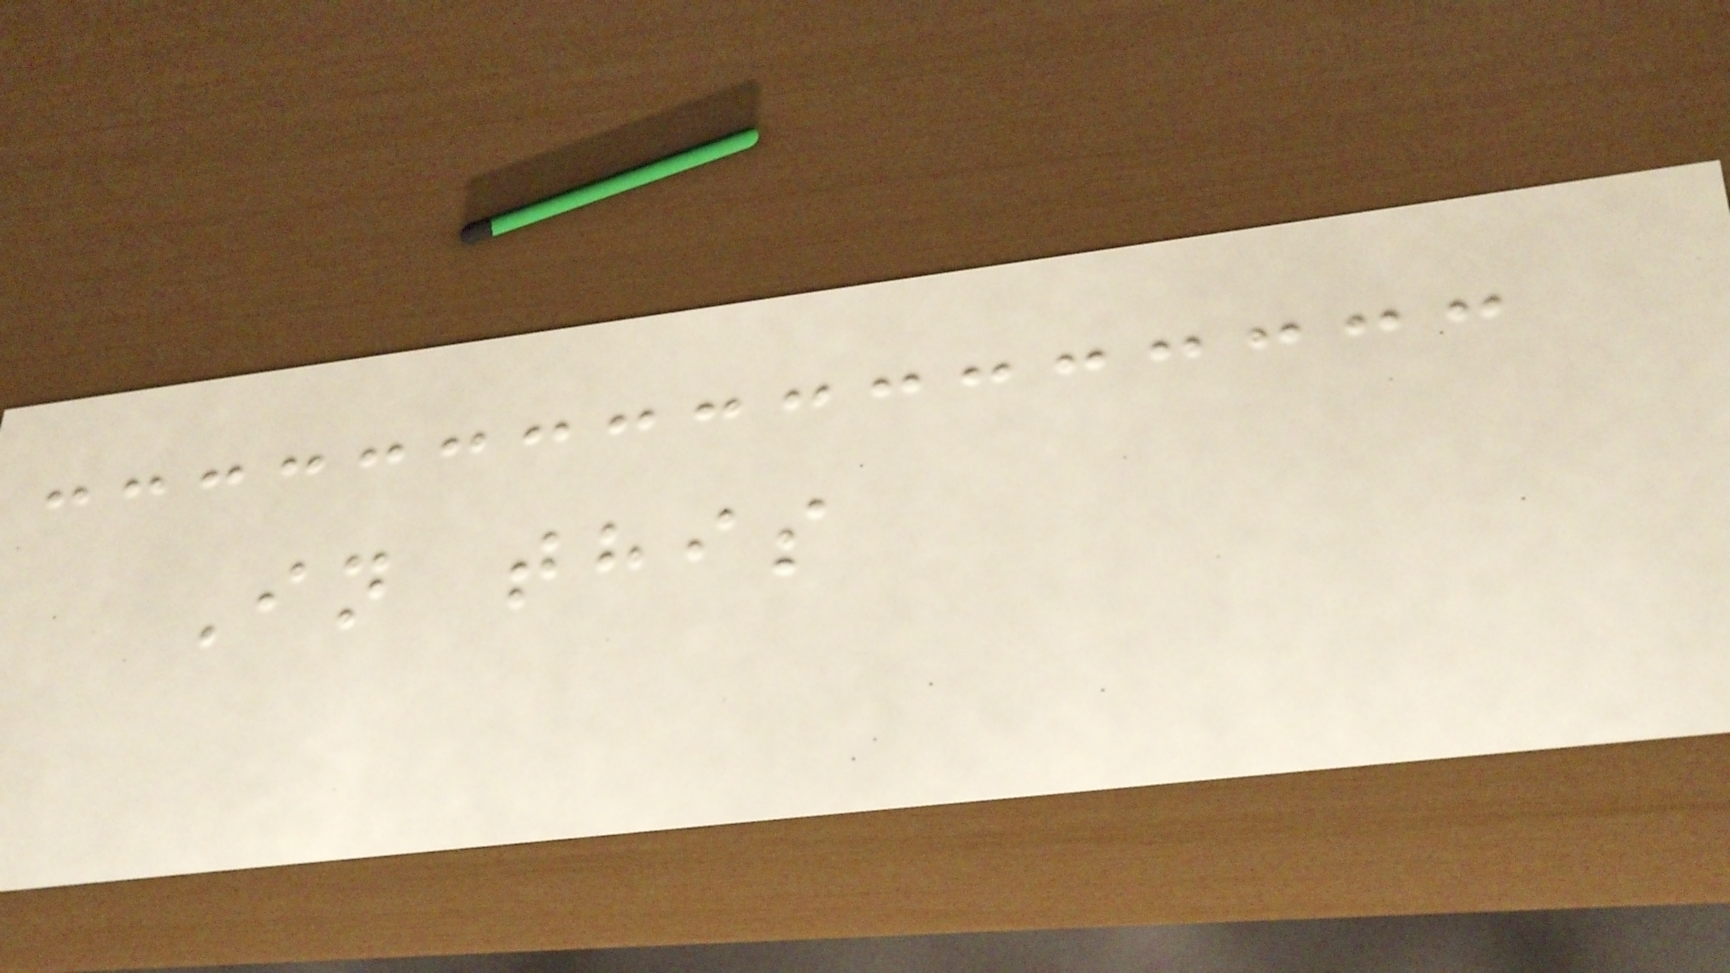In this
